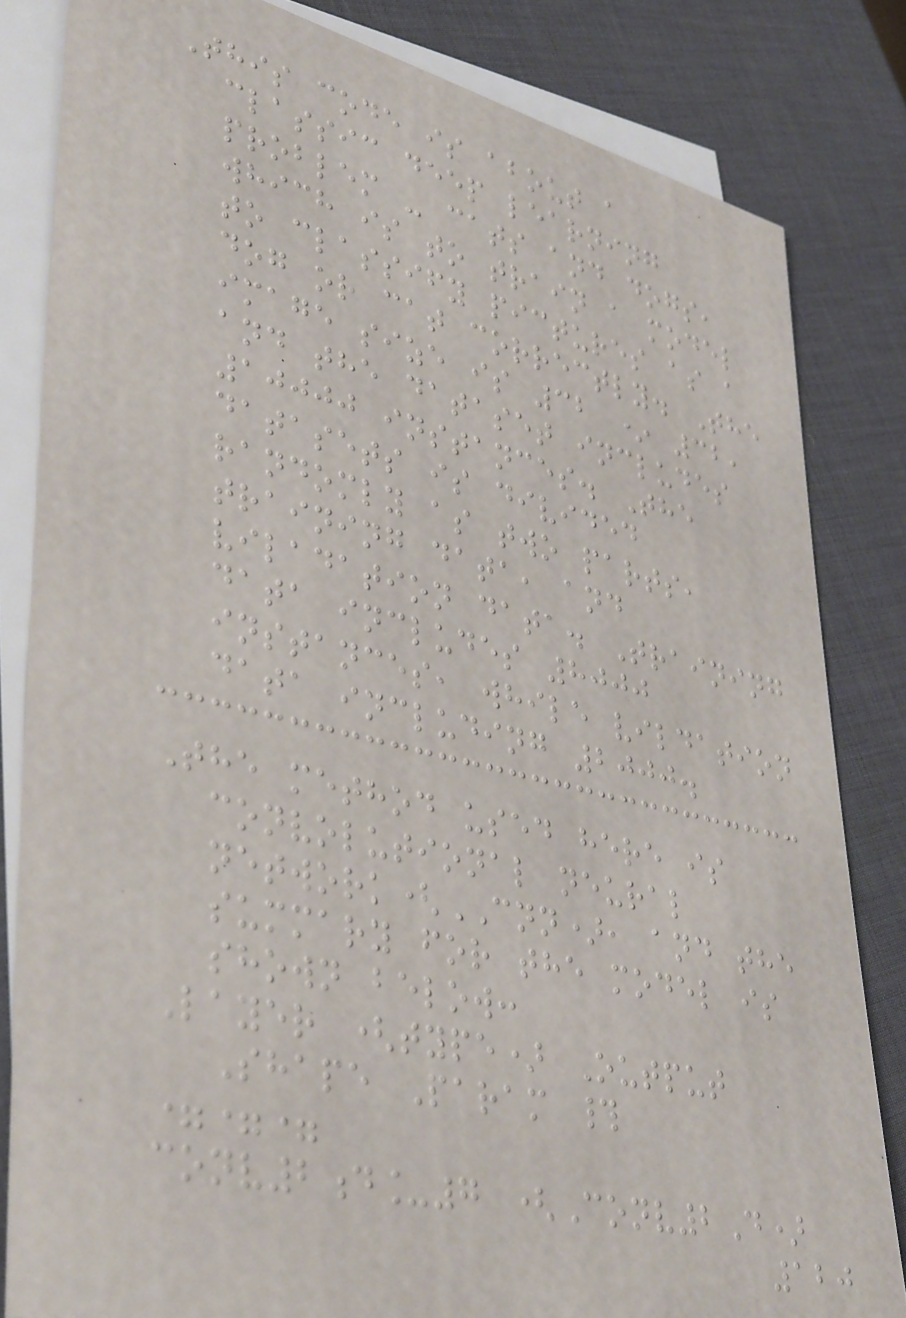This code is about a
classic deep learning
problem - cats and dogs,
which is to train a model
to classify pictures as a
dog or cat correctly. The
image size is 32 * 32,
and the dataset includes
10000 instances. The
datasets is divided
randomly as two parts,
training data, and
viladation data. Training
data includes 8000
instances, while vildation
data including 2000.
The method used here is
convolutional neural
network(CNN), and the
summary for the model is
shown below:
Layer (type) Output
Shape Param #
===
conv2d_7 (Conv2D)
120
